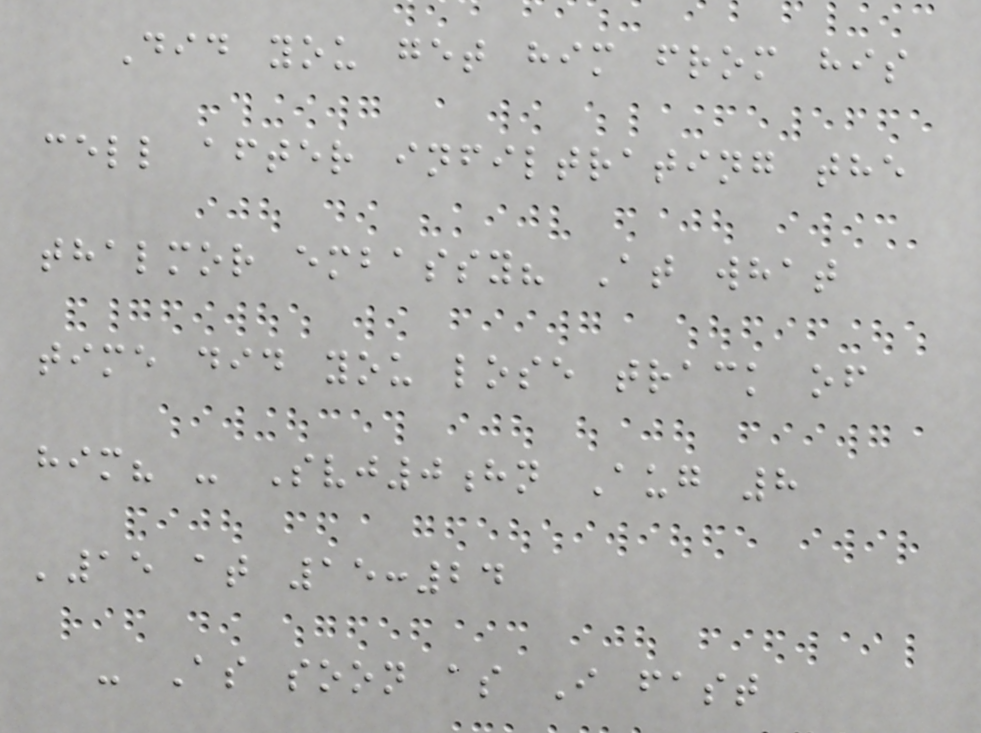Did you get him from his
cell after infiltrating the
thalmor embassy? At what
time did you lose track of
him? - Svj0hn Aug 8
'15 at 15:24
- As soon as I fast
